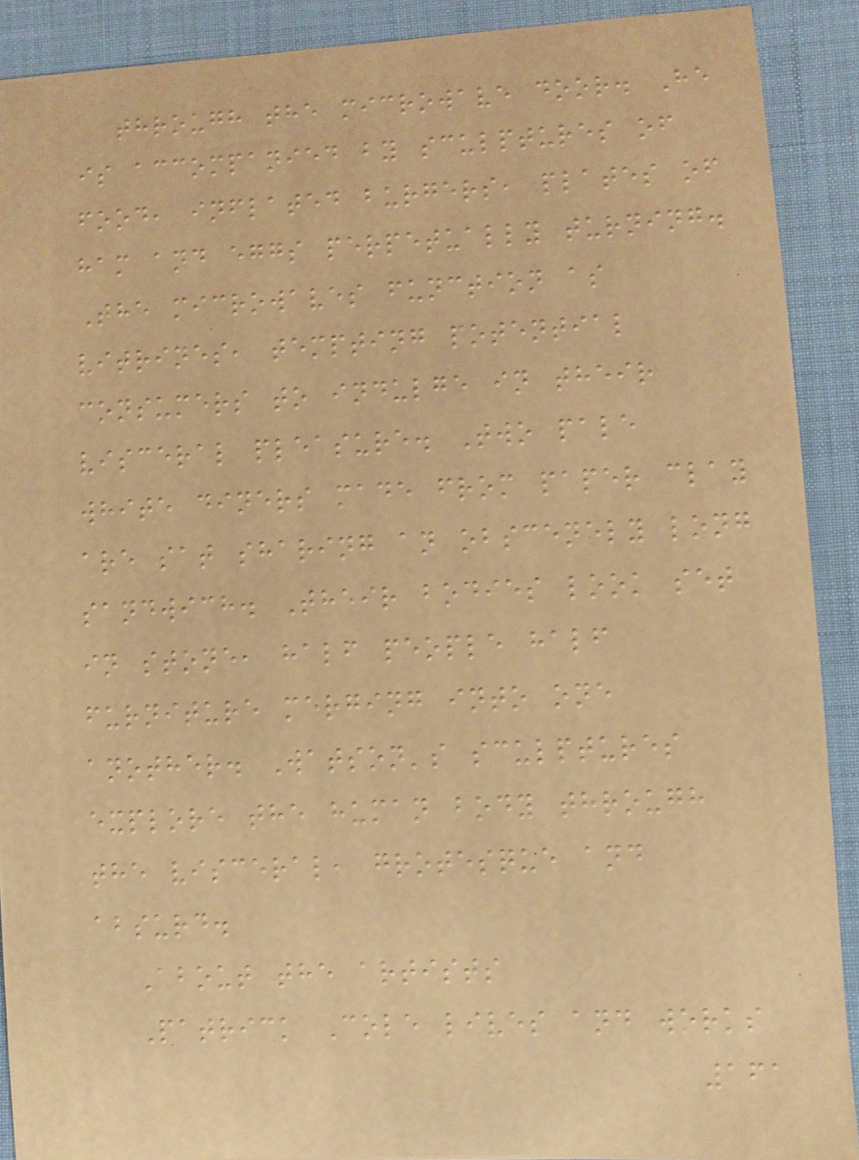through the microwave door. He
is accompanied by sculptures of
food, inflated burgers, plates of
ham and eggs perpetually turning.
The microwaves function as
vitrines, tempting potential
consumers to indulge in their
visceral pleasure. Two pale
white diners made from paper clay
are sat sharing an obscenely long
sandwich. Their bodies look set
in stone, half people half
furniture merging into one
another. Watson's sculptures
explore the human body through
the visceral, grotesque and
absurd.
About the artists
Patrick Cole lives and works
161
